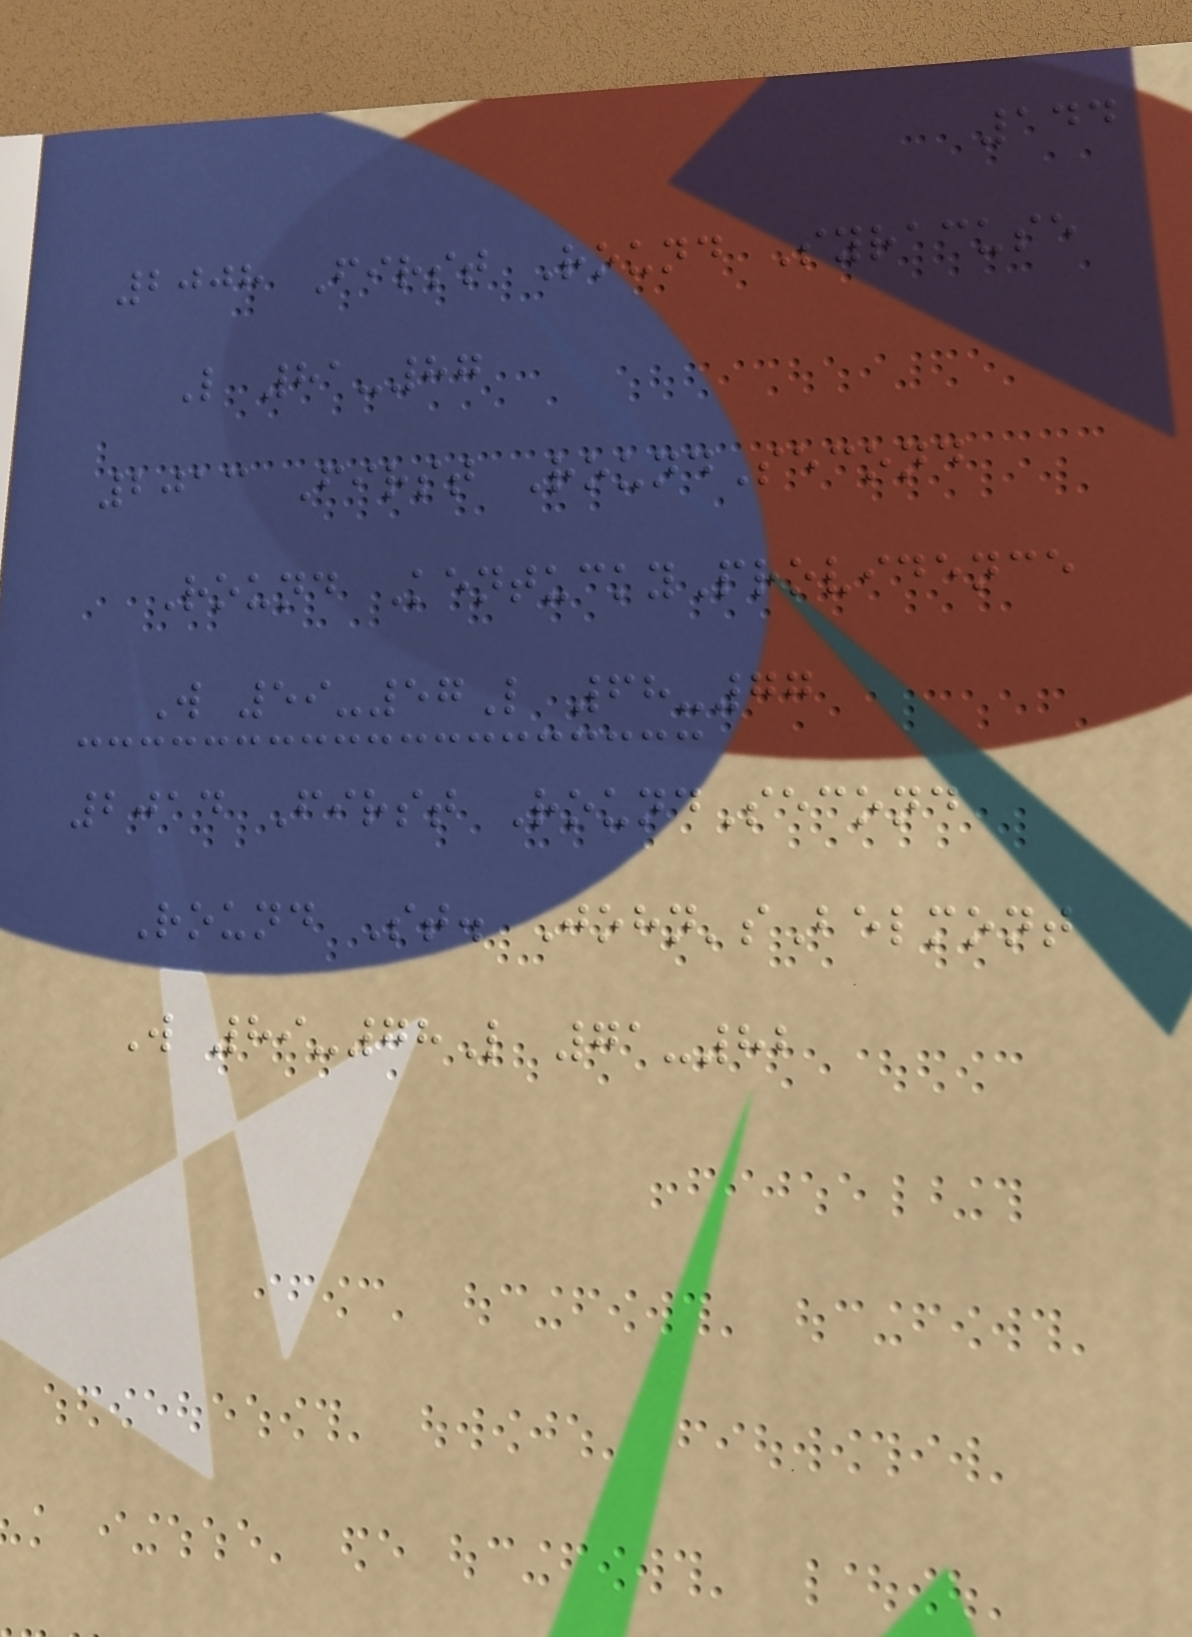144
2008 First Round Syracuse
L 81-87
2013 First RoundSecond
Round KentuckyProvidence
W 59-57L 68-77
2014 First RoundSecond
Round St. John'sBelmont
W 89-78L 71-82
